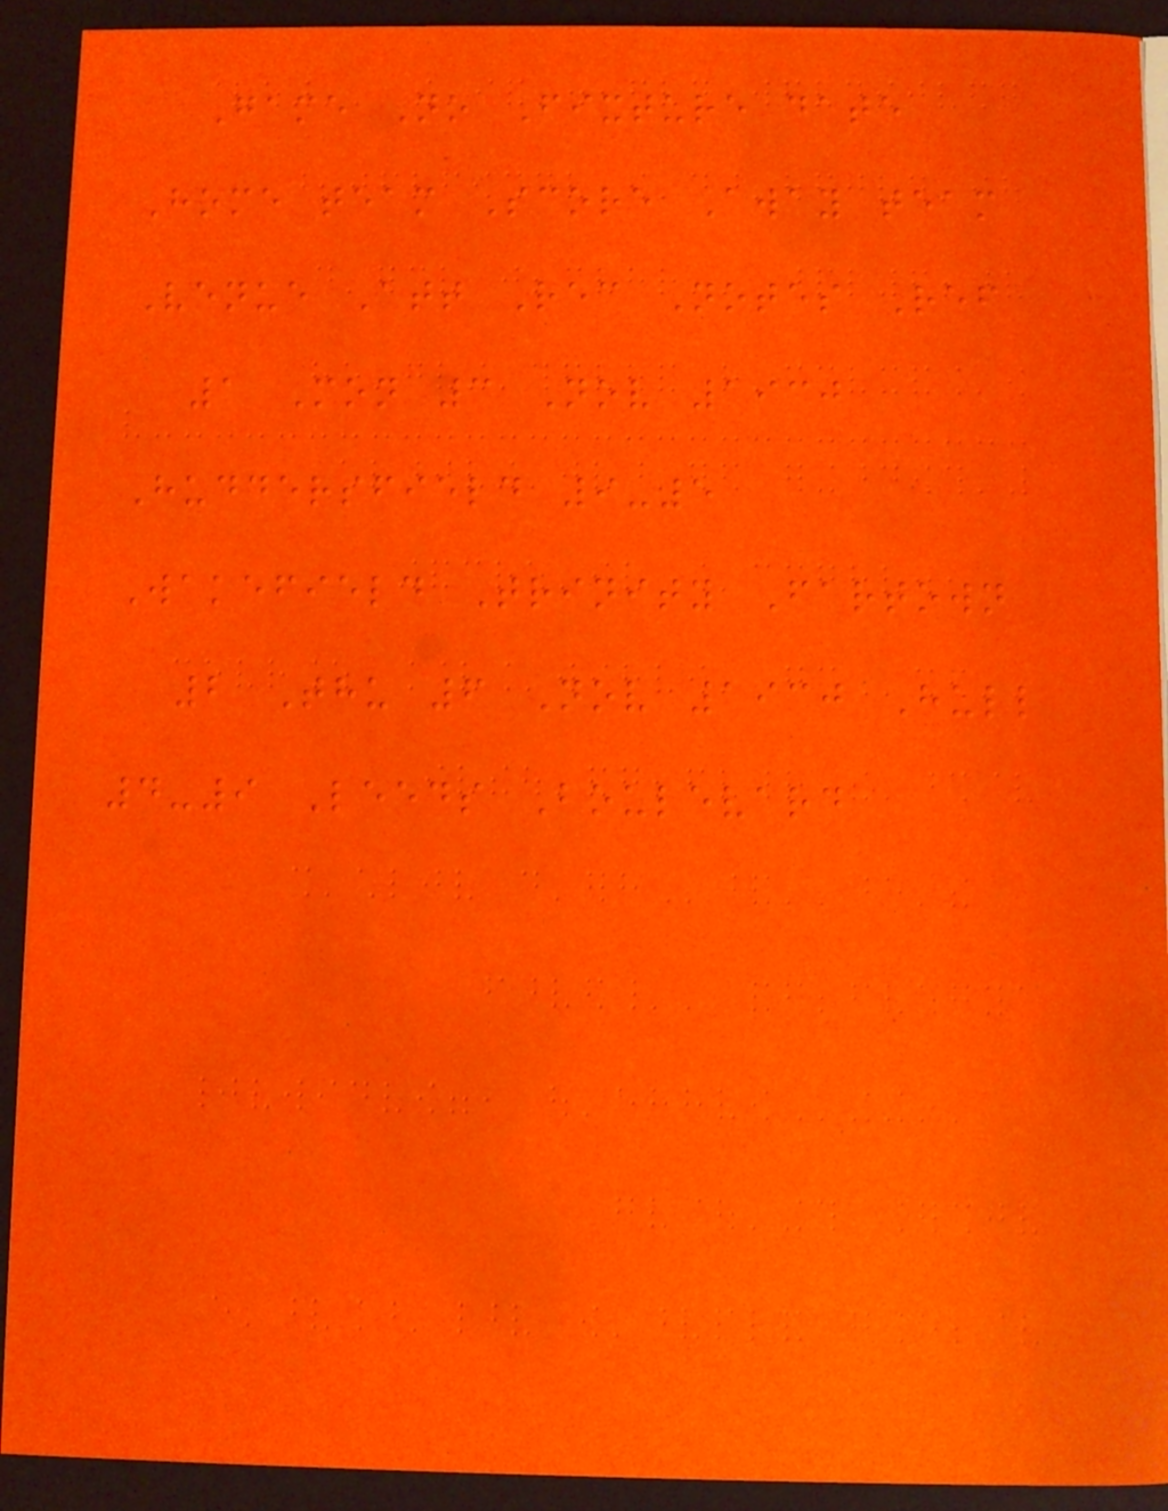Game No Fixture date
Home team Score Away team
Venue Att Rec Notes Ref
1 Mon 3 Nov 1930
Huddersfield 9-5
Wakefield Trinity Fartown
2 Thu 6 Nov 1930 Hull
4-9 Leeds Boulevard
